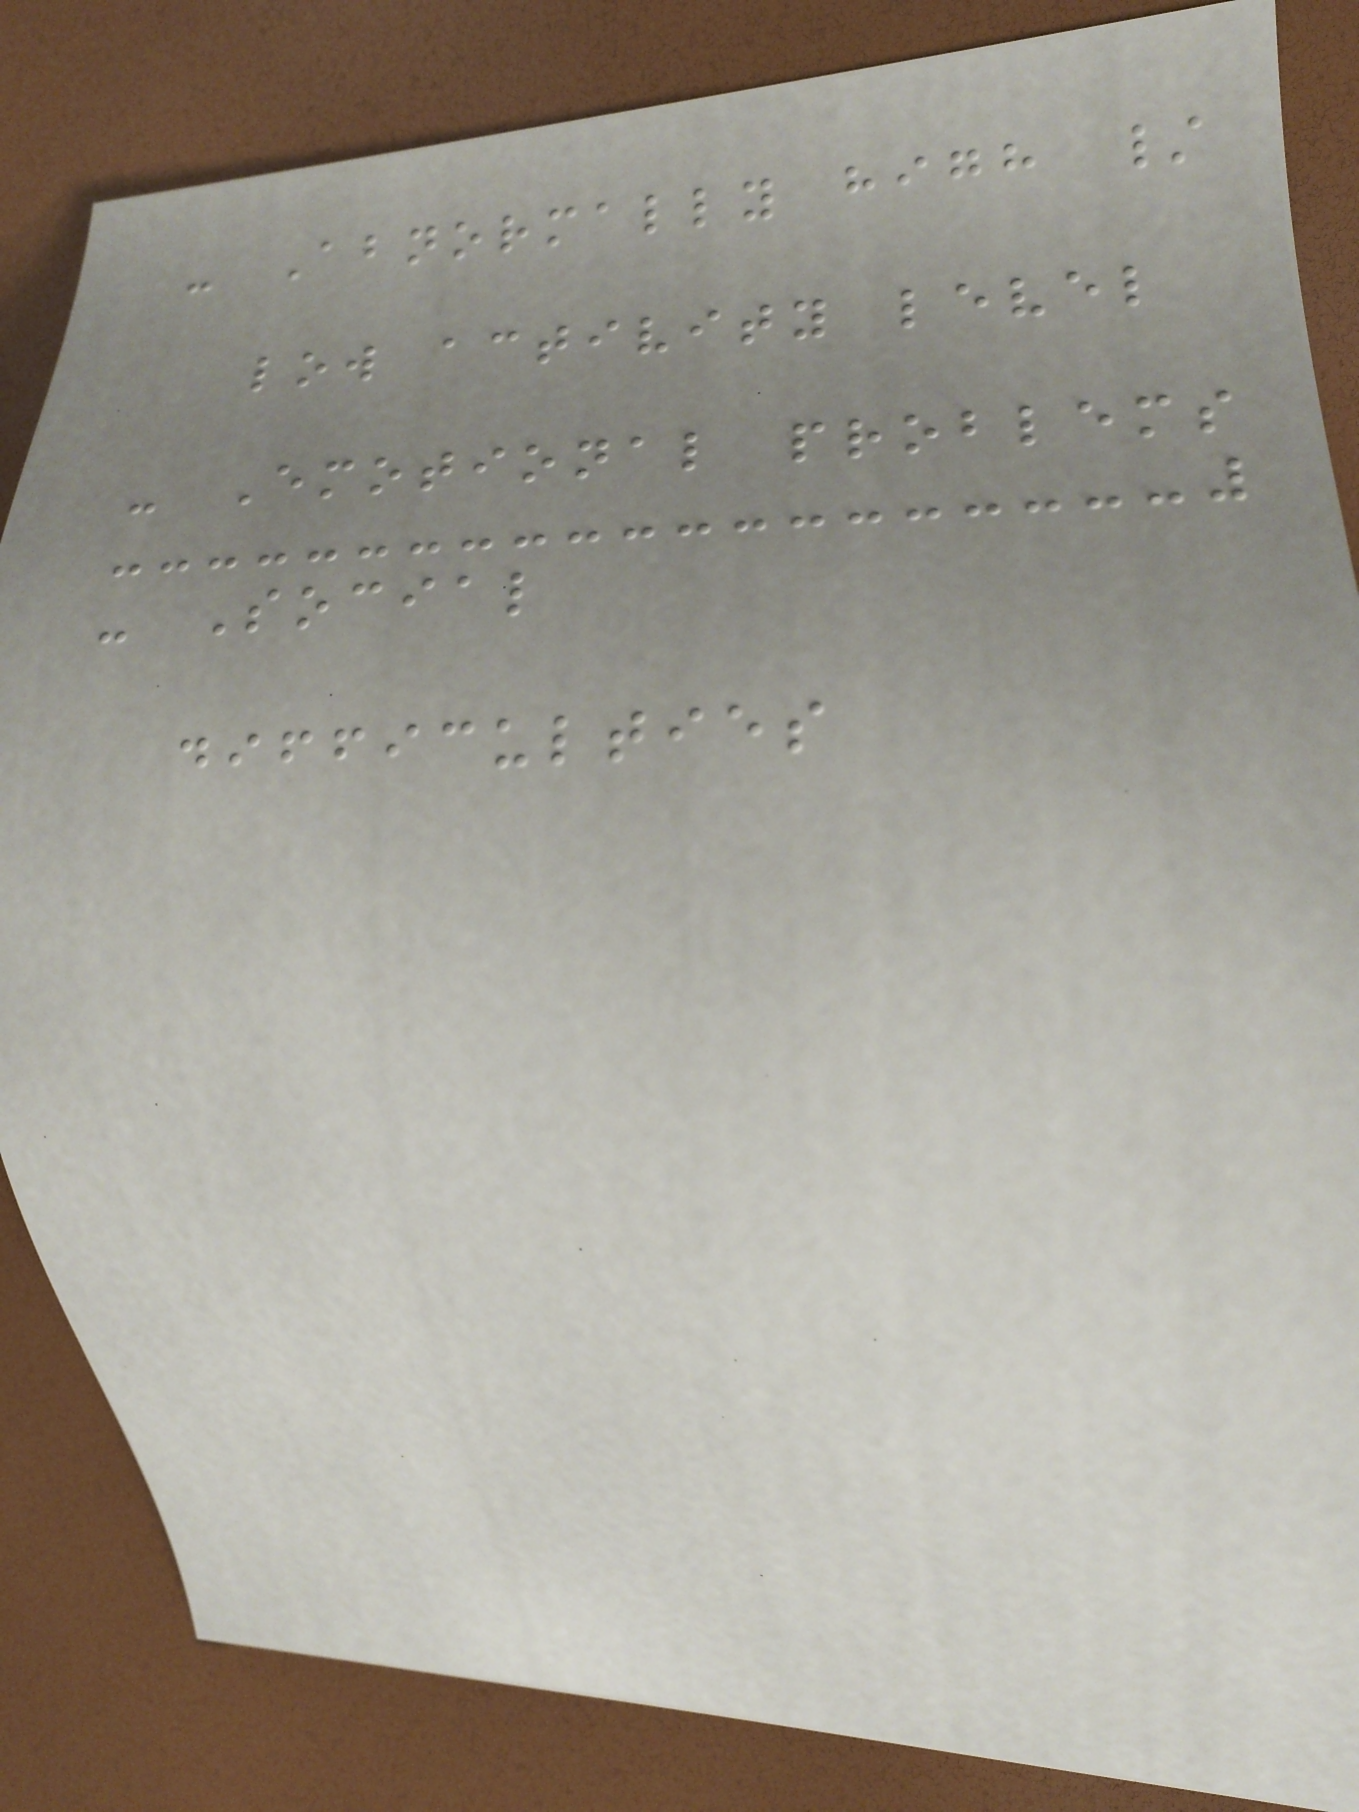- Abnormally high /
low activity level
- Emotional problems
- Social
difficulties
